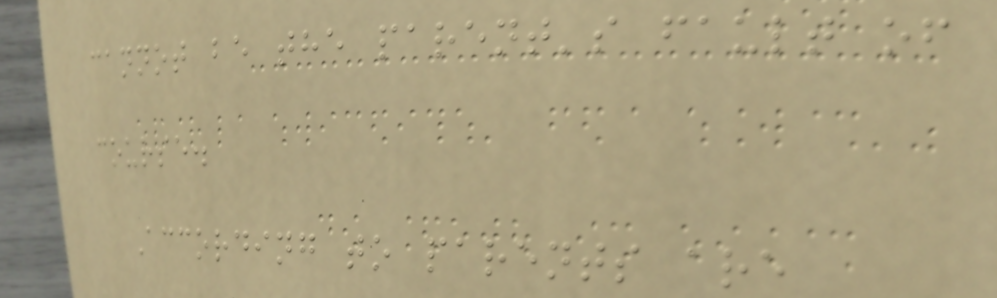cannot be the parent's fault of
course.
According to parents are
